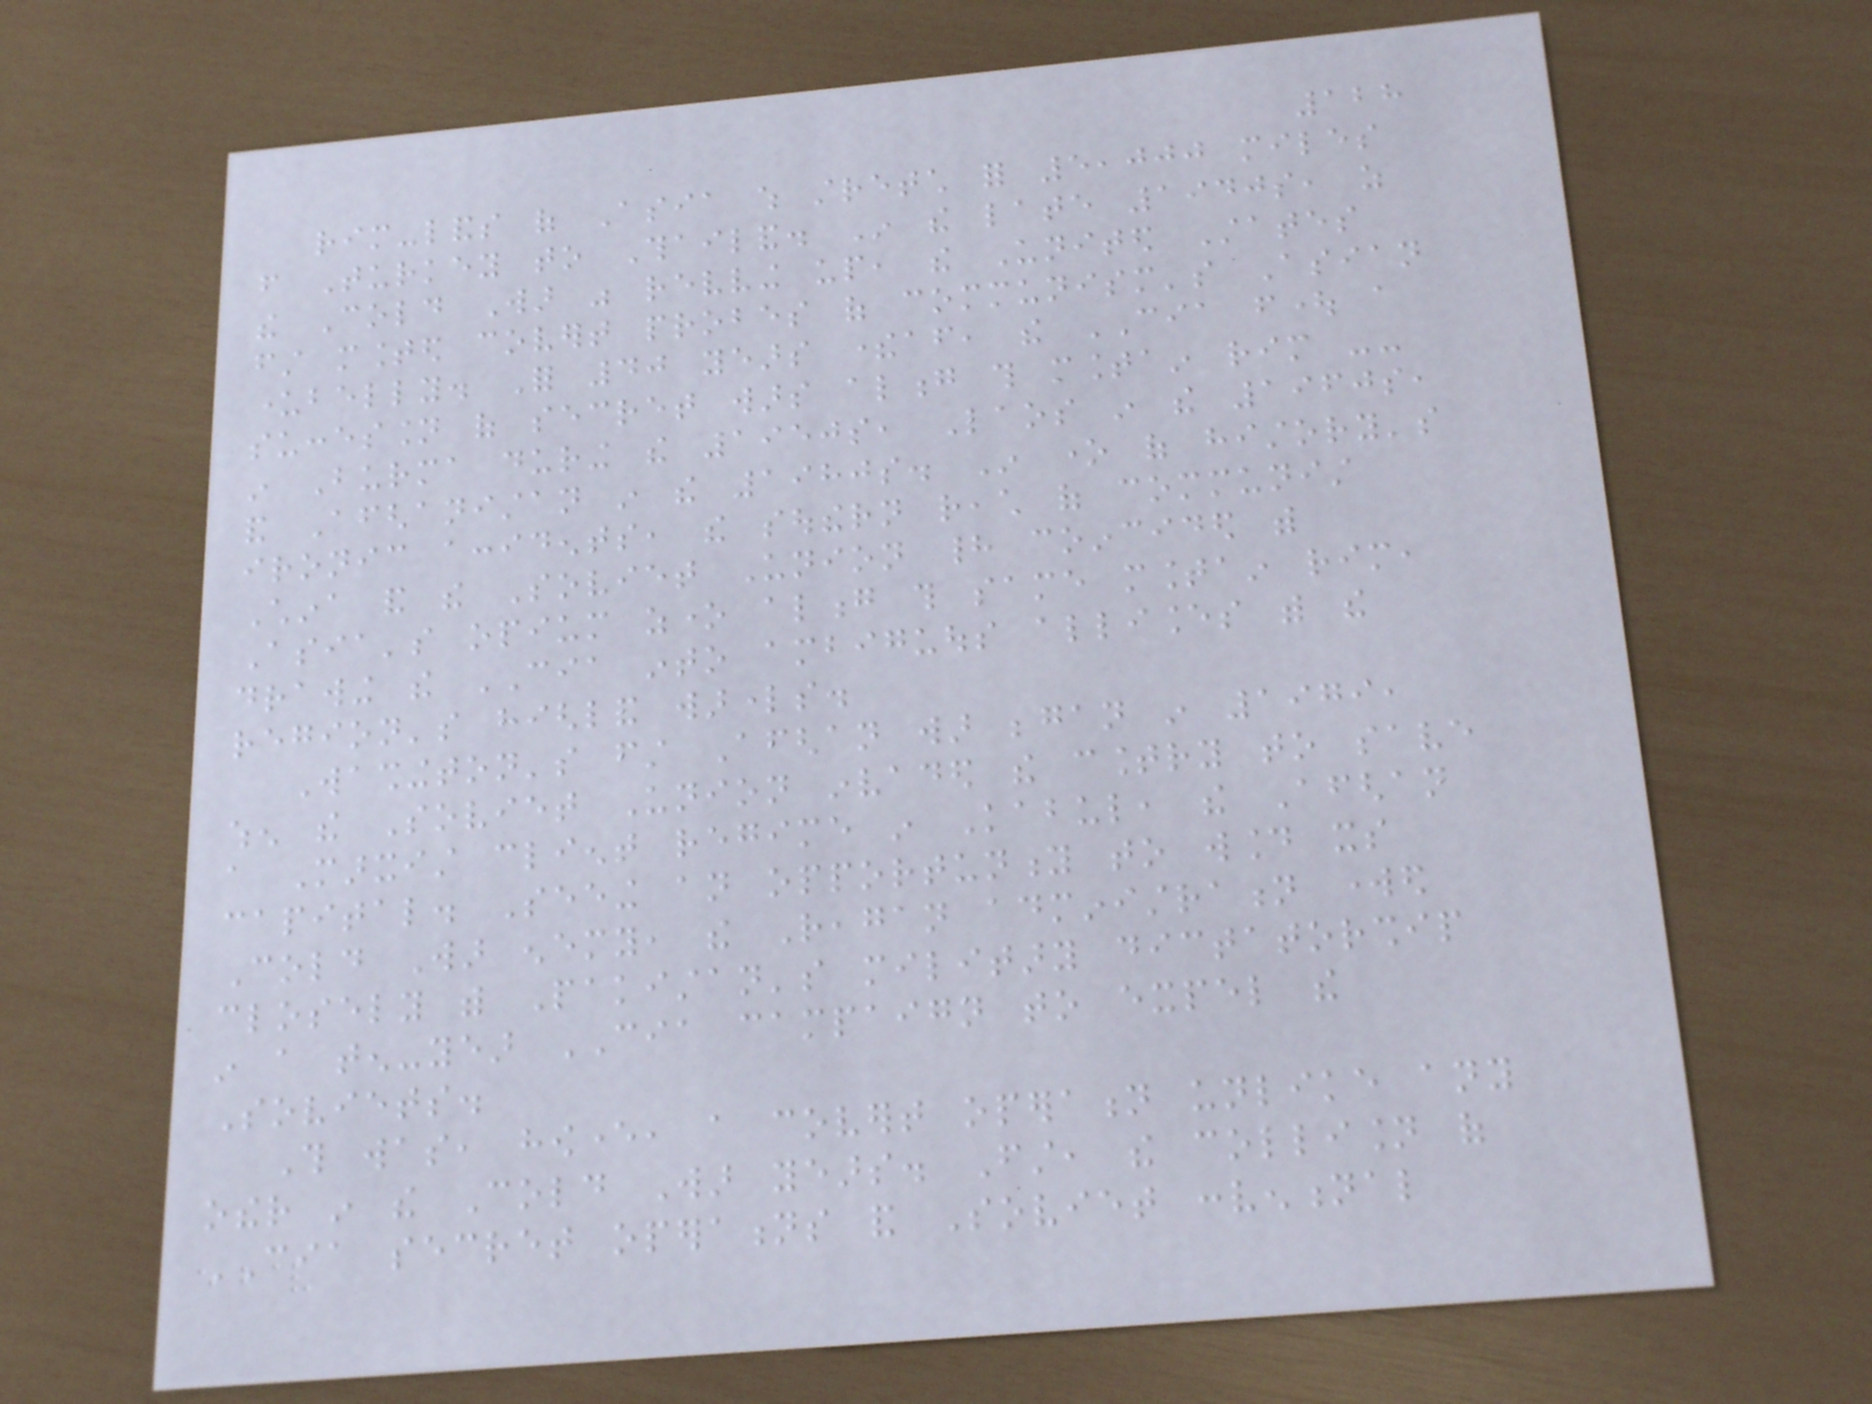128
rim-lands of Asia which stretch for 5,000 miles
from Turkey to Thailand. In the late 1940s, as
the Cold War was revving up, the United States
first mounted covert probes of communism's Asian
underbelly. For 40 years thereafter, the CIA fought a
succession of secret wars along this mountain rim --
in Burma during the 1950s, Laos in the 1960s,
and Afghanistan in the 1980s. In one of history's
ironic accidents, the southern reach of communist
China and the Soviet Union had coincided with
Asia's opium zone along this same mountain rim,
drawing the CIA into ambiguous alliances with the
region's highland warlords.
Washington's first Afghan war began in 1979,
when the Soviet Union invaded the country to save
a Marxist client regime in Kabul, the Afghan
capital. Seeing an opportunity to wound its
Cold War enemy, the Reagan administration worked
closely with Pakistan's military dictatorship
in a ten-year CIA campaign to expel the
Soviets.
This was, however, a covert operation unlike any
other in the Cold War years. First, the collision of
CIA secret operations and Soviet conventional
